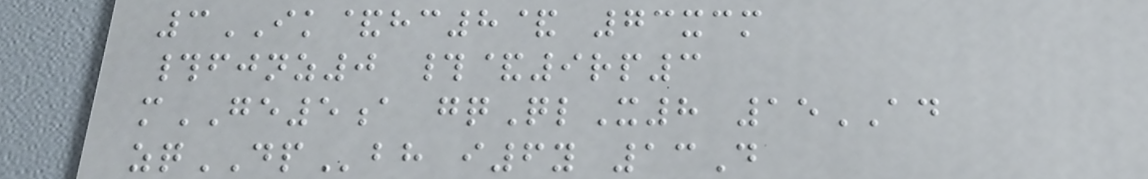3IK&hc8& 73xcm
#fjnz0 #&9rp3
mGE5a gqQlX8 15AD
zqDPbh i6y 13D
